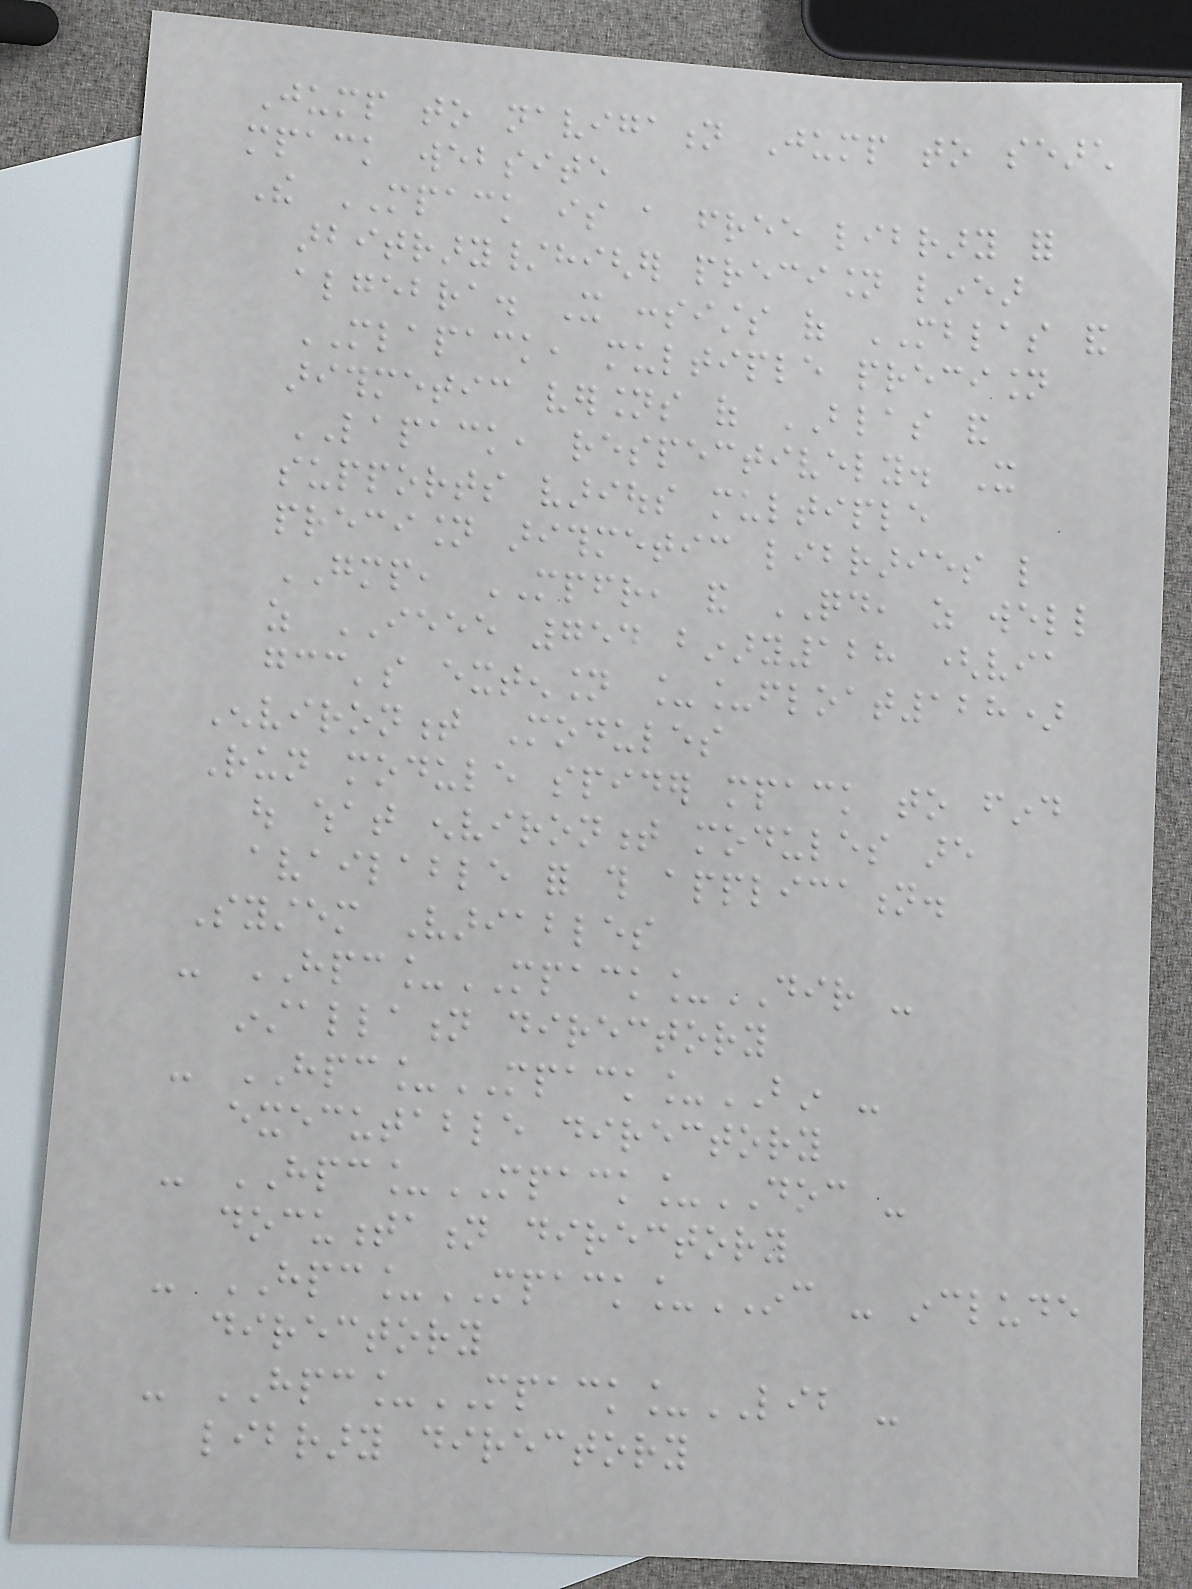Jump to navigation Jump to search
mpack website
The MPACK is a free library for
arbitrary/higher precision linear
algebra. It consists of MBLAS and
MLAPACK, multiple precision
arithmetic versions of BLAS and
LAPACK, respectively. It
supports various multiple
precision arithmetic libraries like
GMP, MPFR, and QD, as well
as IEEE 754 binary128 (via
gcc's extension __float128)
Environment Modules
Run module spider mpack to find
out what environment modules are
available for this application.
System Variables
- HPC_MPACK_DIR -
installation directory
- HPC_MPACK_BIN -
executable directory
- HPC_MPACK_DOC -
documentation directory
- HPC_MPACK_INC - include
directory
- HPC_MPACK_LIB -
library directory
